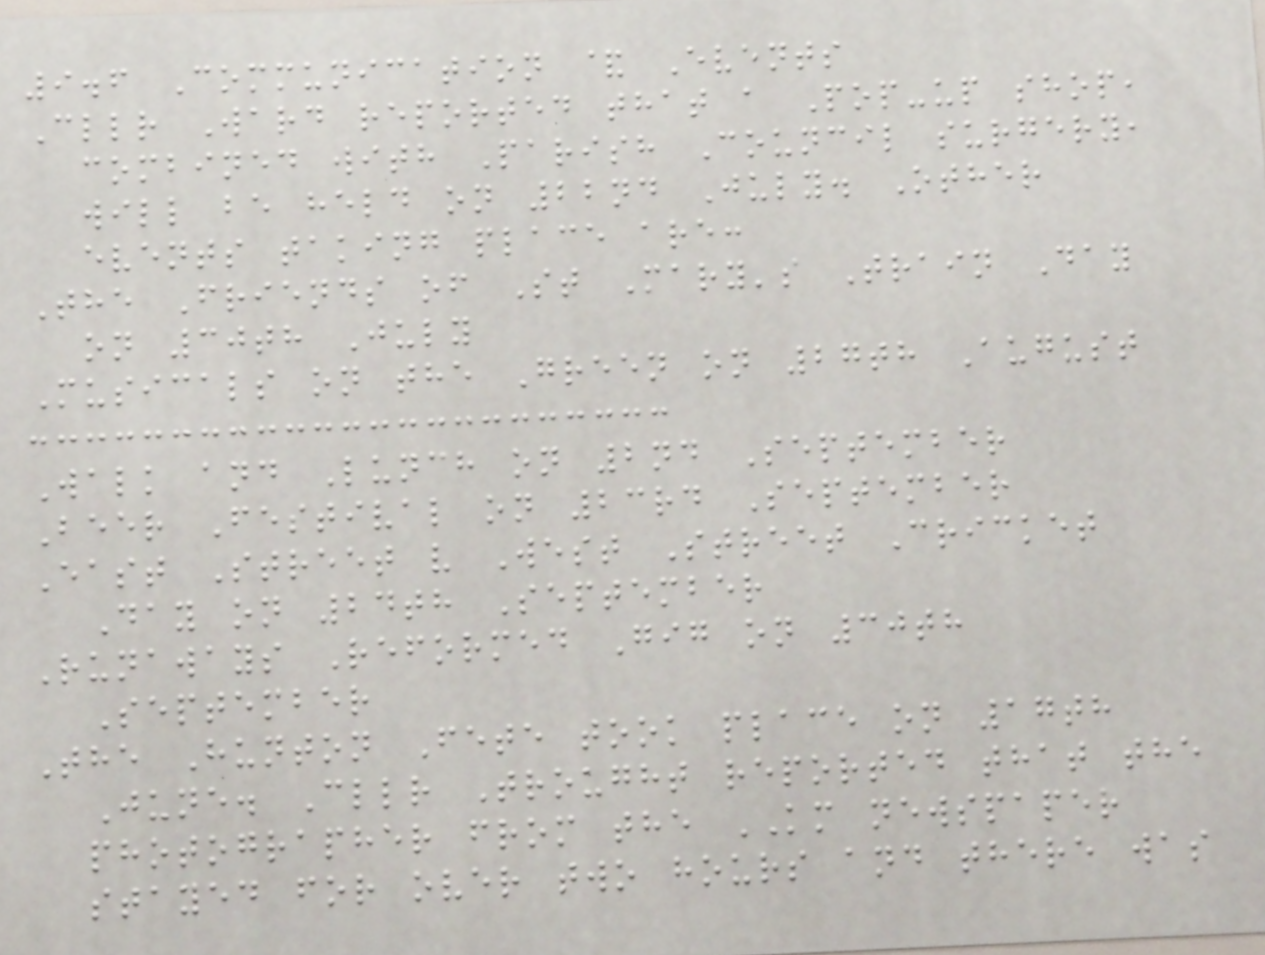9.6 Communication & Events
Cllr Ward reported that a Pop-up shop,
combined with Parish Council surgery,
will be held on 22nd July. Other
events taking place are:
The Friends of St Mary's Train Day
on 30th July
Musicals on the Green on 27th August
Walk and Lunch on 2nd September
Beer Festival on 23rd September
East Street v West Street Cricket
Day on 24th September
Runaways Reformed Gig on 30th
September
The Hunton Fete took place on 17th
June. Cllr Trought reported that the
photographer from the KM newspaper
stayed for over two hours and there was
